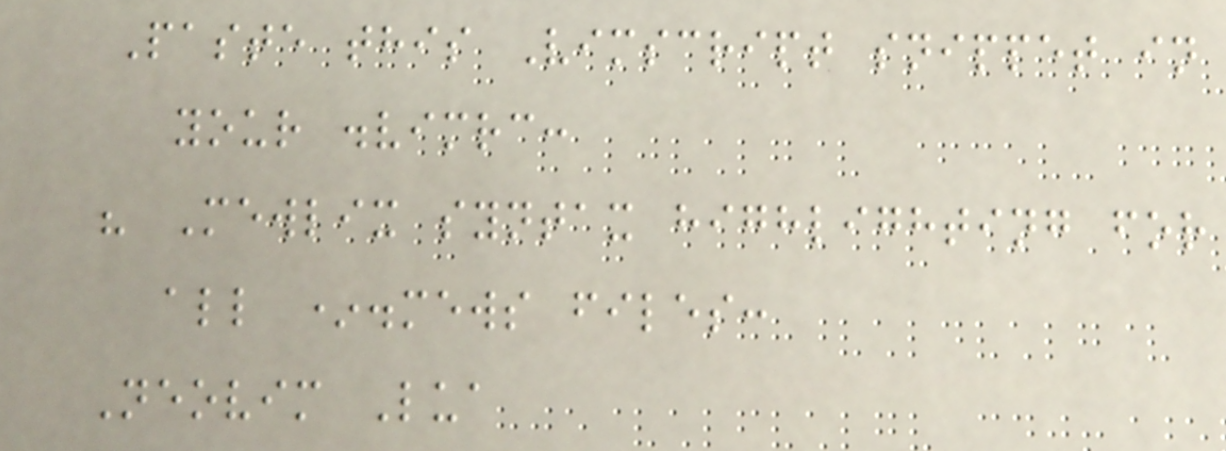Paste this Vimscript snippet in
your .vimrc:
" Mewlix syntax highlighting for
all *.mews files:
Neovim Lua
